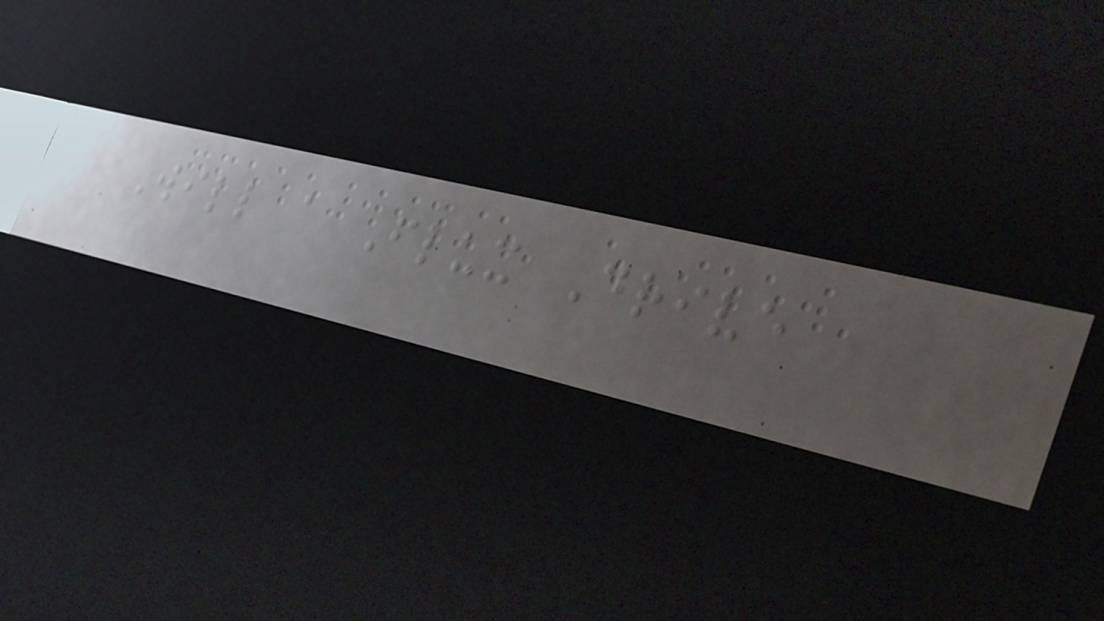Will a Flux Drive
